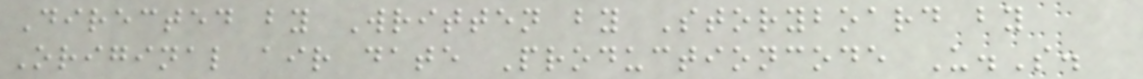Directed by Written by Storyboard by
Original air date Productioncode U.S.
